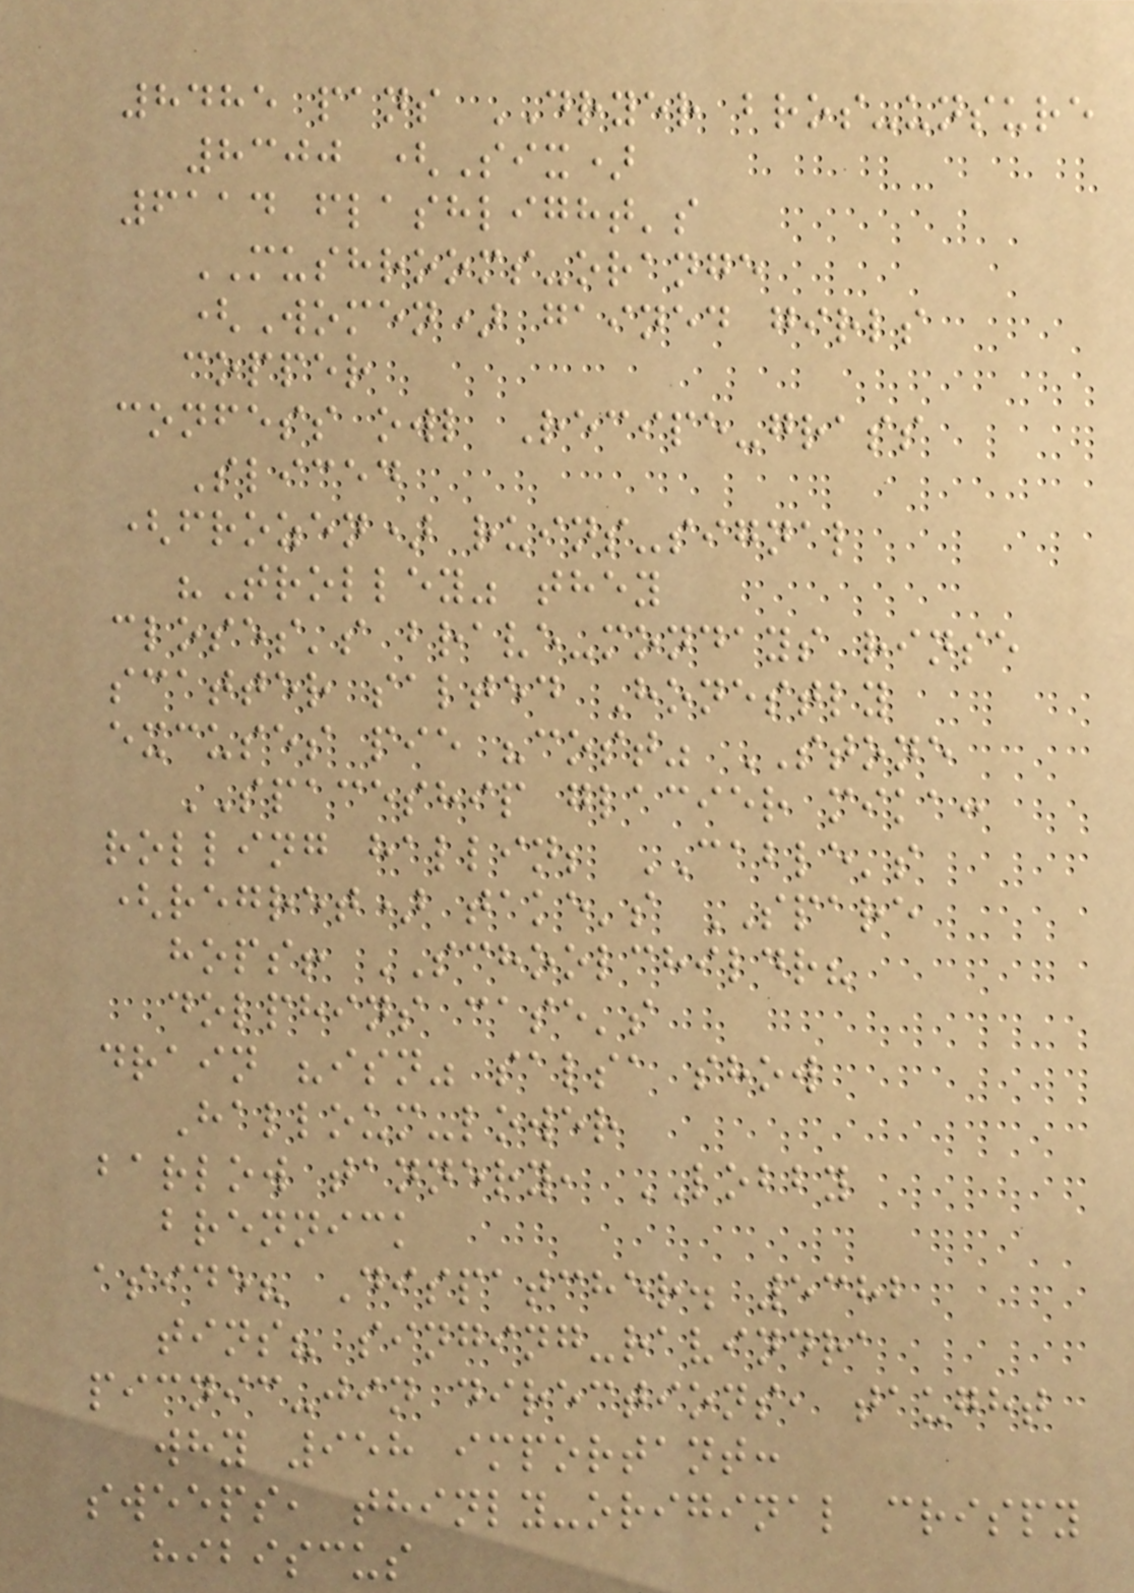8485 pans DRYER bros-unsure
8300 (Six)
6114 flashlight's
MUSHROOMS-orange
(Women) gained girls
copper
confess owl Recipe-grass
Sliced
(frozen) ruins-signal
"Trolley" they
closes's brave-mondays rinse
scatter salted Honestly
excuses pie "cost" STONE
SPACESHIP glacier mika:
rolling hallin; CABLE's
(regret) take's SPARE
hops! SCHOOLCHILDR?
dolphins case's
drain "isn" salsa show
Halloum-lower
barlow tannery, LOBBY
brennick
aside? Dispatcher. 5382
tins? singing-ravindra
picnic-jin directions, taught
why 958 important:
sweeps, thinly-original crispy
hibiscus
